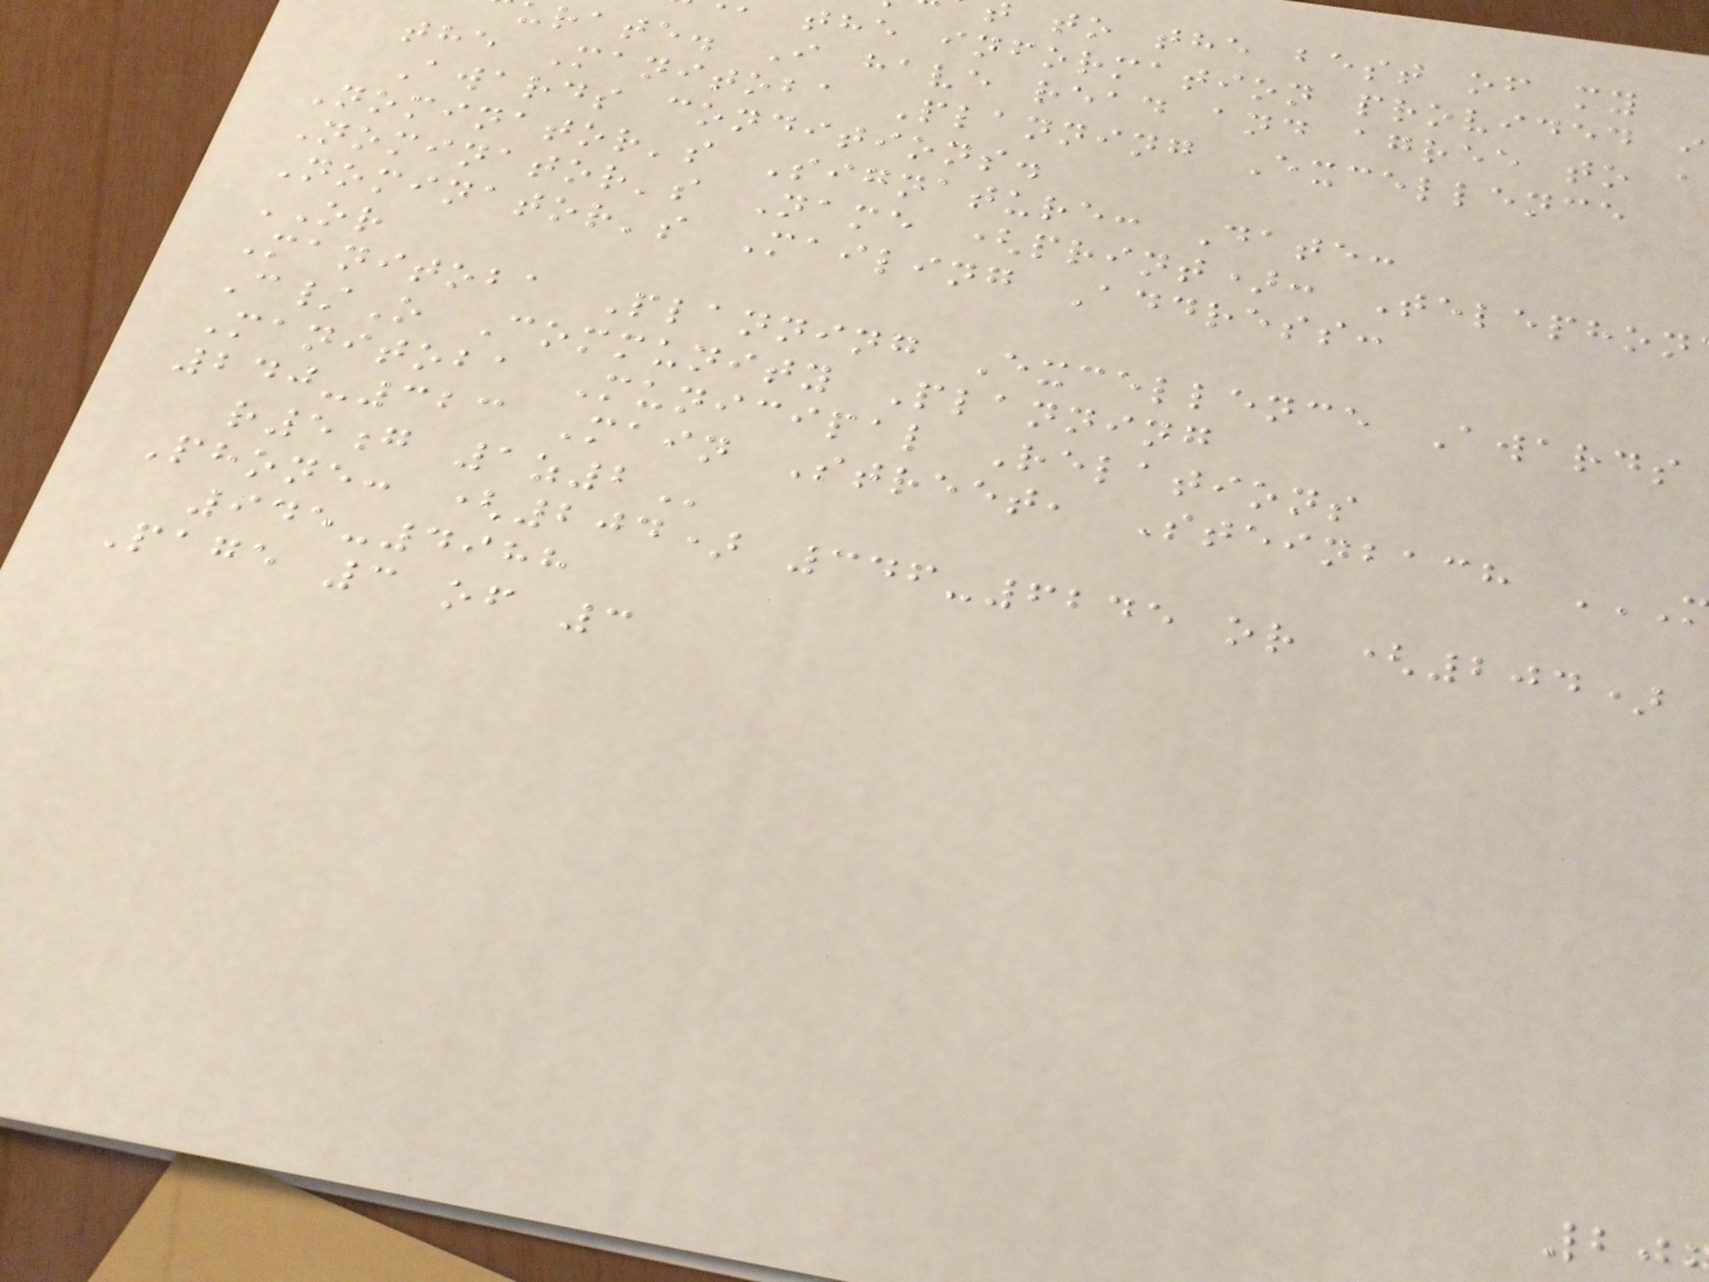to the best of my
the information provided i
rate. I have read and agree to a
the Manitoba Planning Excellence
Awards conditions.
Nominator's Signature: Date:
Nominator's Name (print): Telephon
Nominator's Mailing Address:
OR
Manitoba Planning Excellence Awards
C/O Community Planning
Manitoba Municipal Relations
240-323 Main Street, Steinbach
r5g
Phone: (204) 346-6245 or (204)
945-4988
Page 3 of 3
